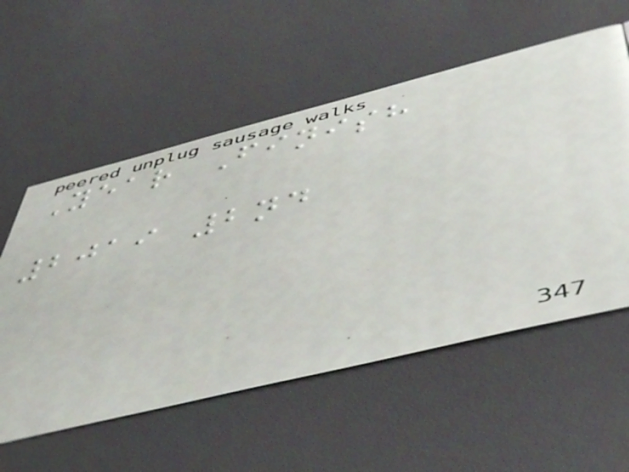Year Finish
2019 2nd
